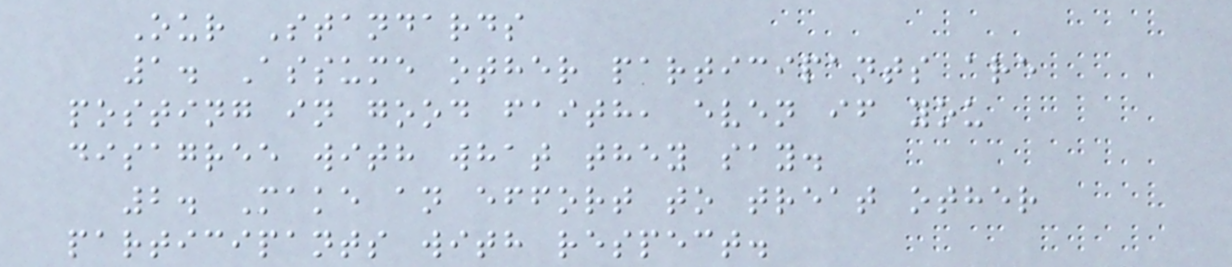Our Standards
1. Assume other participants are
posting in good faith, even if you
disagree with what they say.
2. Make an effort to treat other
participants with respect.
